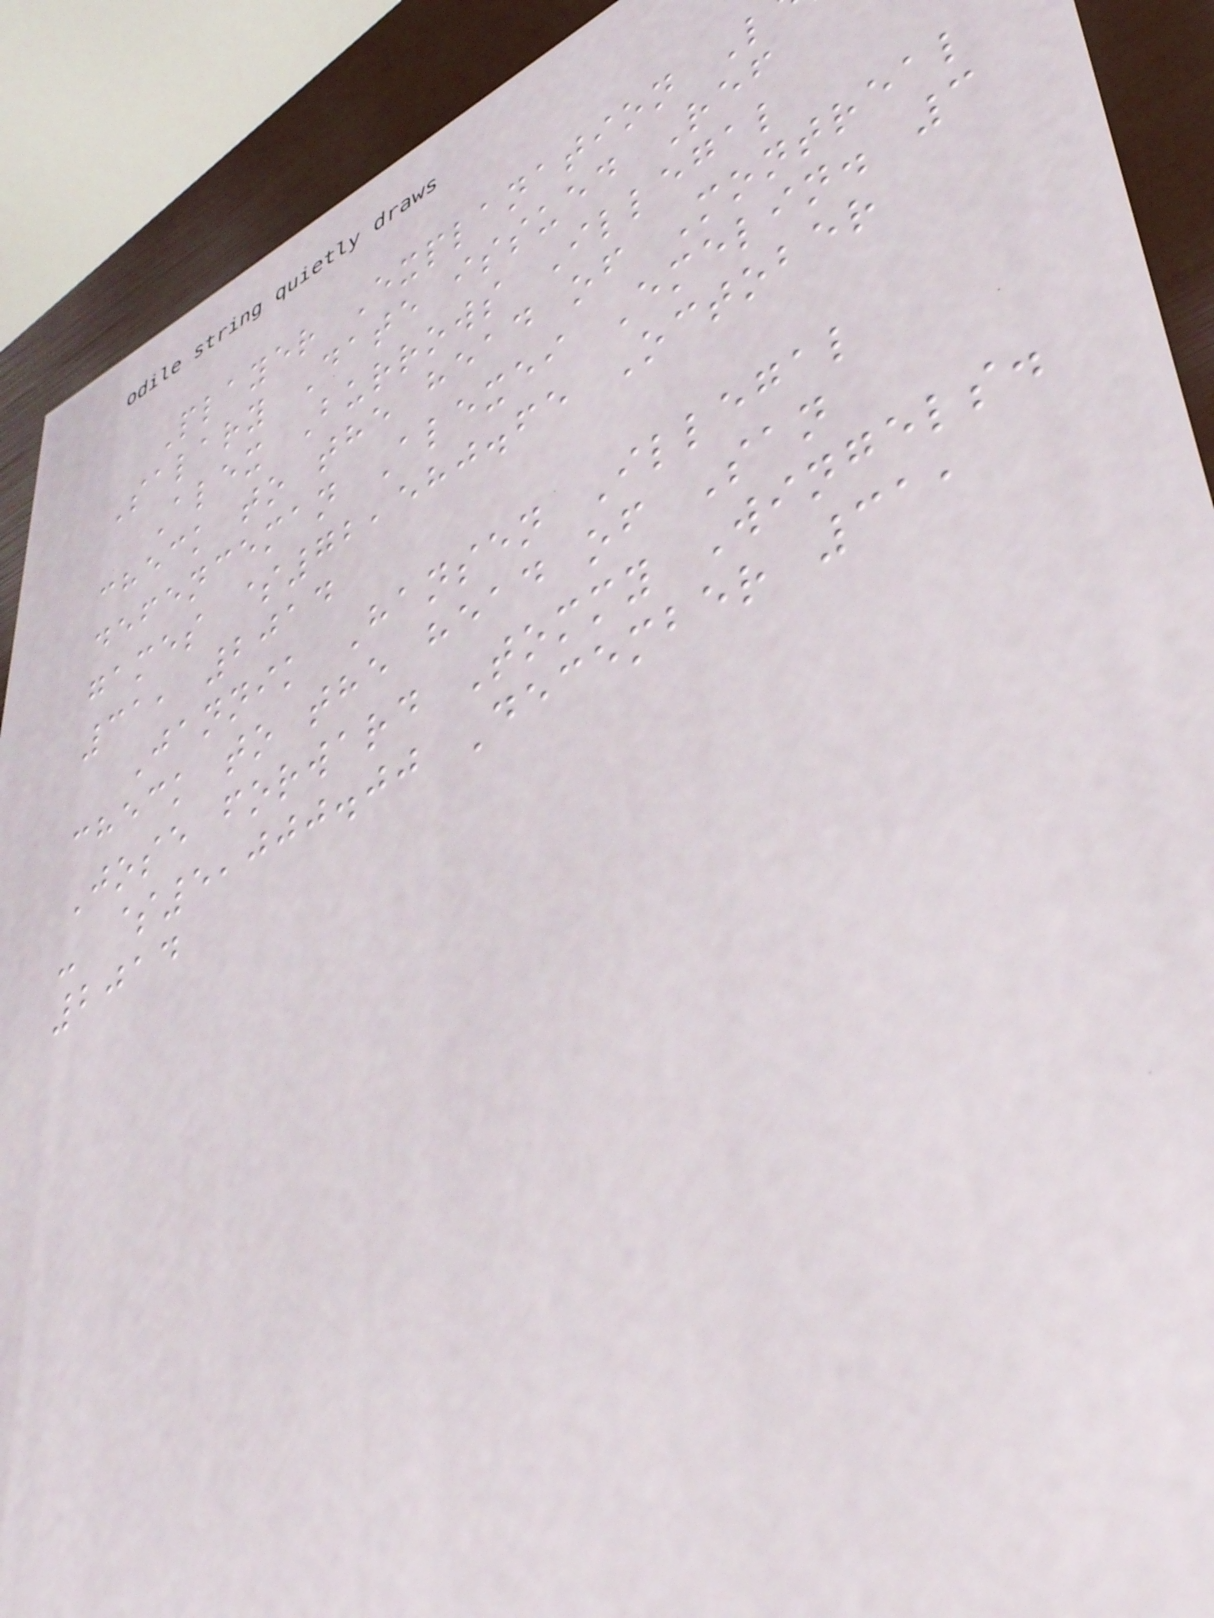Player Explanation L
Salary Date issued Ref
Alex Burrows Illegal
check to the head of Montreal
defenceman Alexei Emelin. 3
games $72,580.65 October
31, 2014
Jannik Hansen Illegal
check to the head of San
Jose forward Tommy Wingels.
- $5,000.00 December 31,
2014
